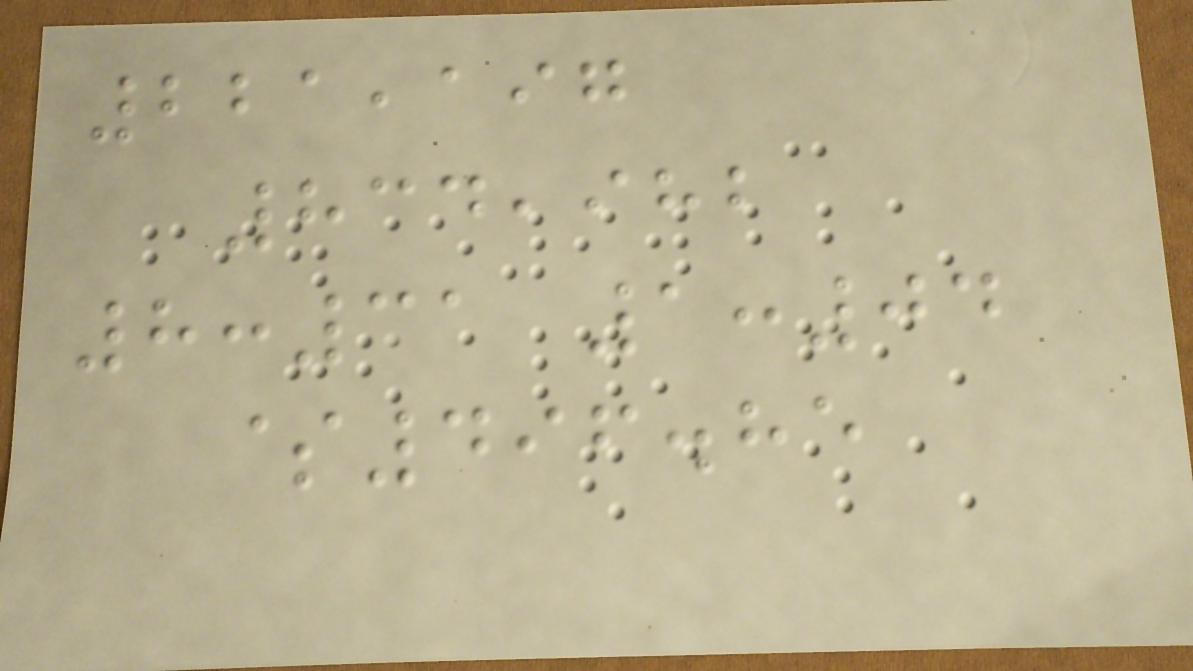221,197
834,982
8:31 1:04
$496.85
